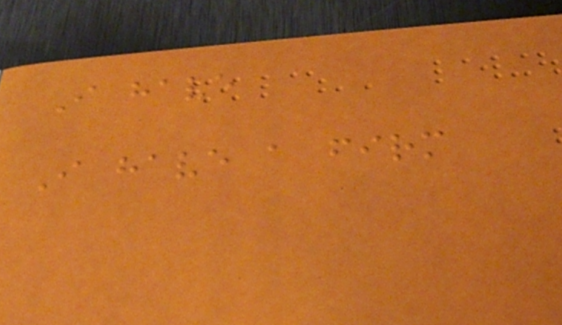I have
I have a firm
